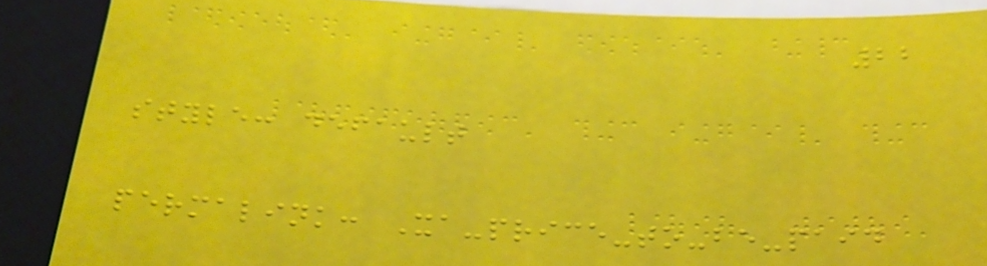22
style: default
permalink: Xa-price-to-be-paid
